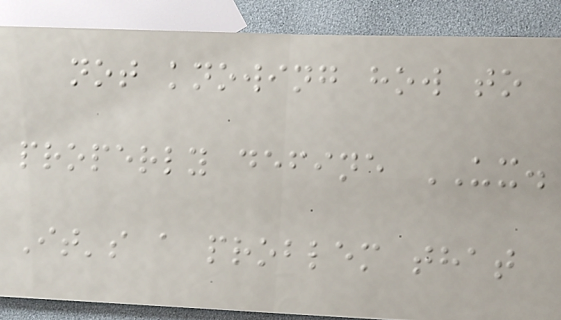not knowing how to
properly define UX.
It's a problem that
